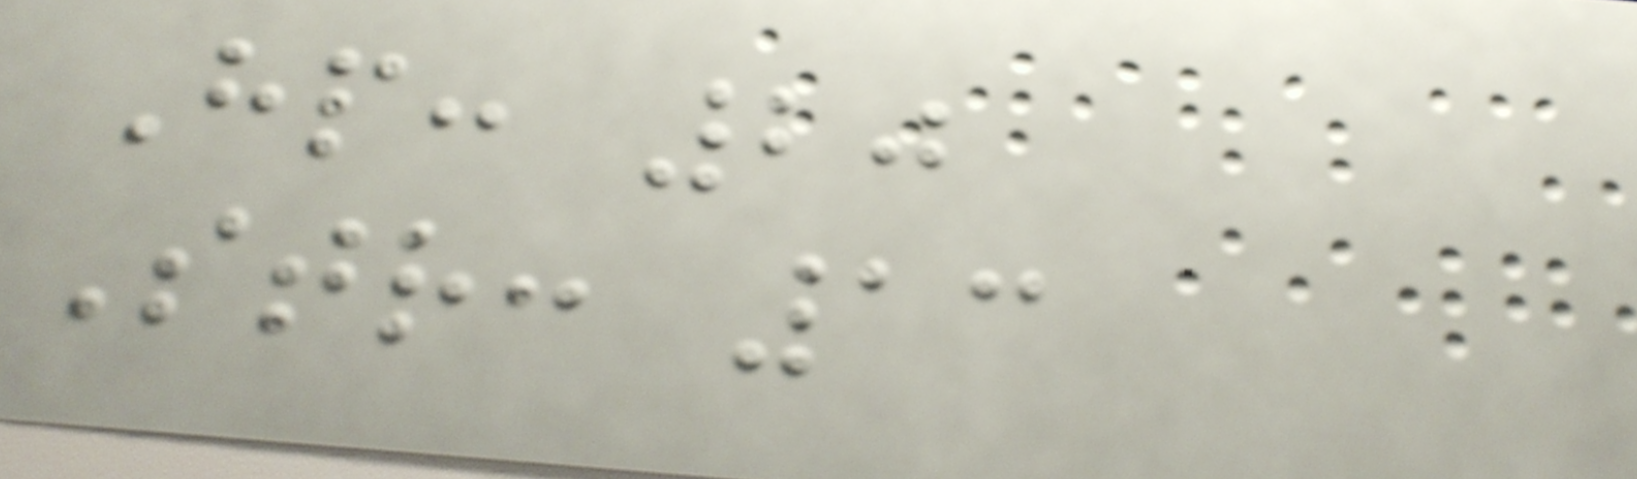Hp: 20
Str: 13
